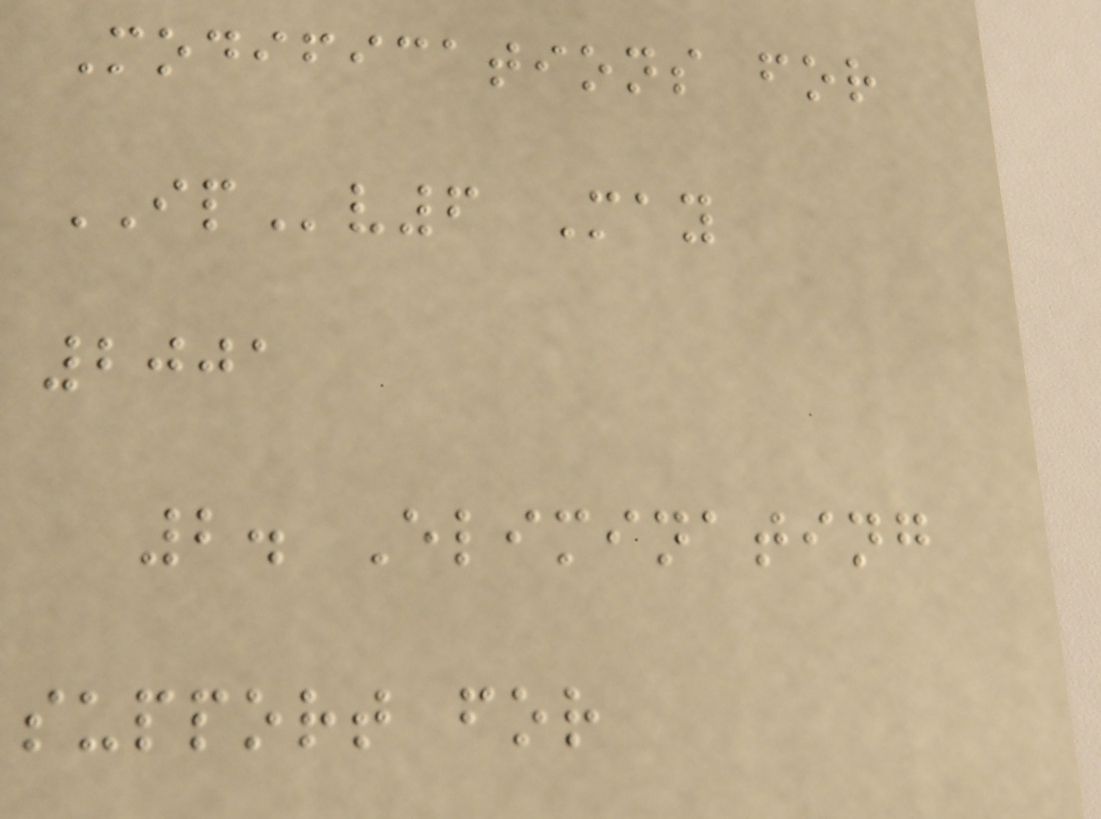Modifications for
IPv6 May
2001
2. Eliminating
support for
